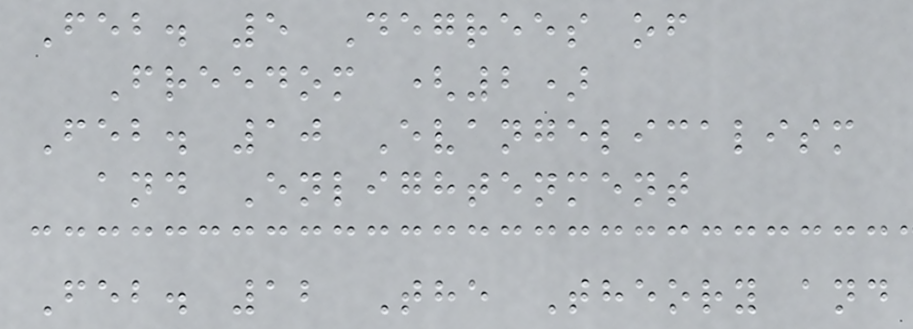Feb. 5 Degrees of
Freedom (2)
Feb. 10 Evangelicalism
and Enlightenment
Feb. 12 The Theory and
